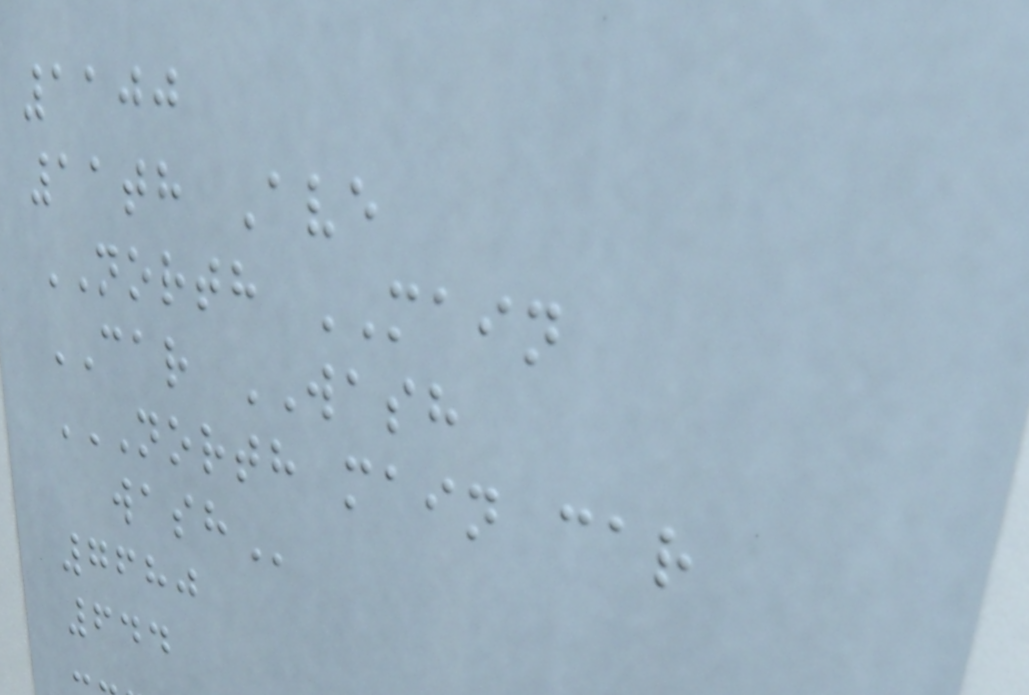1100
11th Ave
NORTH MAIN
CAR WASH
NORTH MAIN CAR
WASH
7680
644
